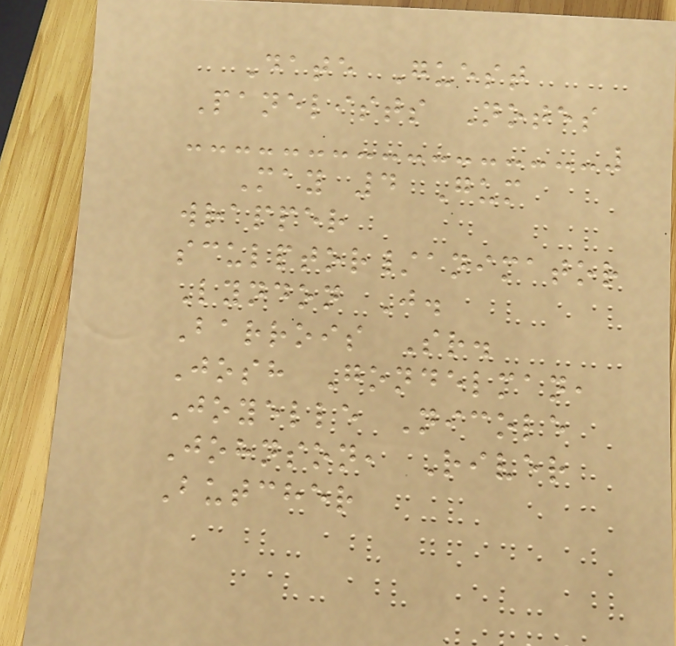Date Guest
Panelists Notes
May 4 Gum
wrapper
sculptor/animator
Lyndon J.
Barrois Sr.
Josh Gondelman,
Joyelle Nicole
Johnson, River
Butcher
